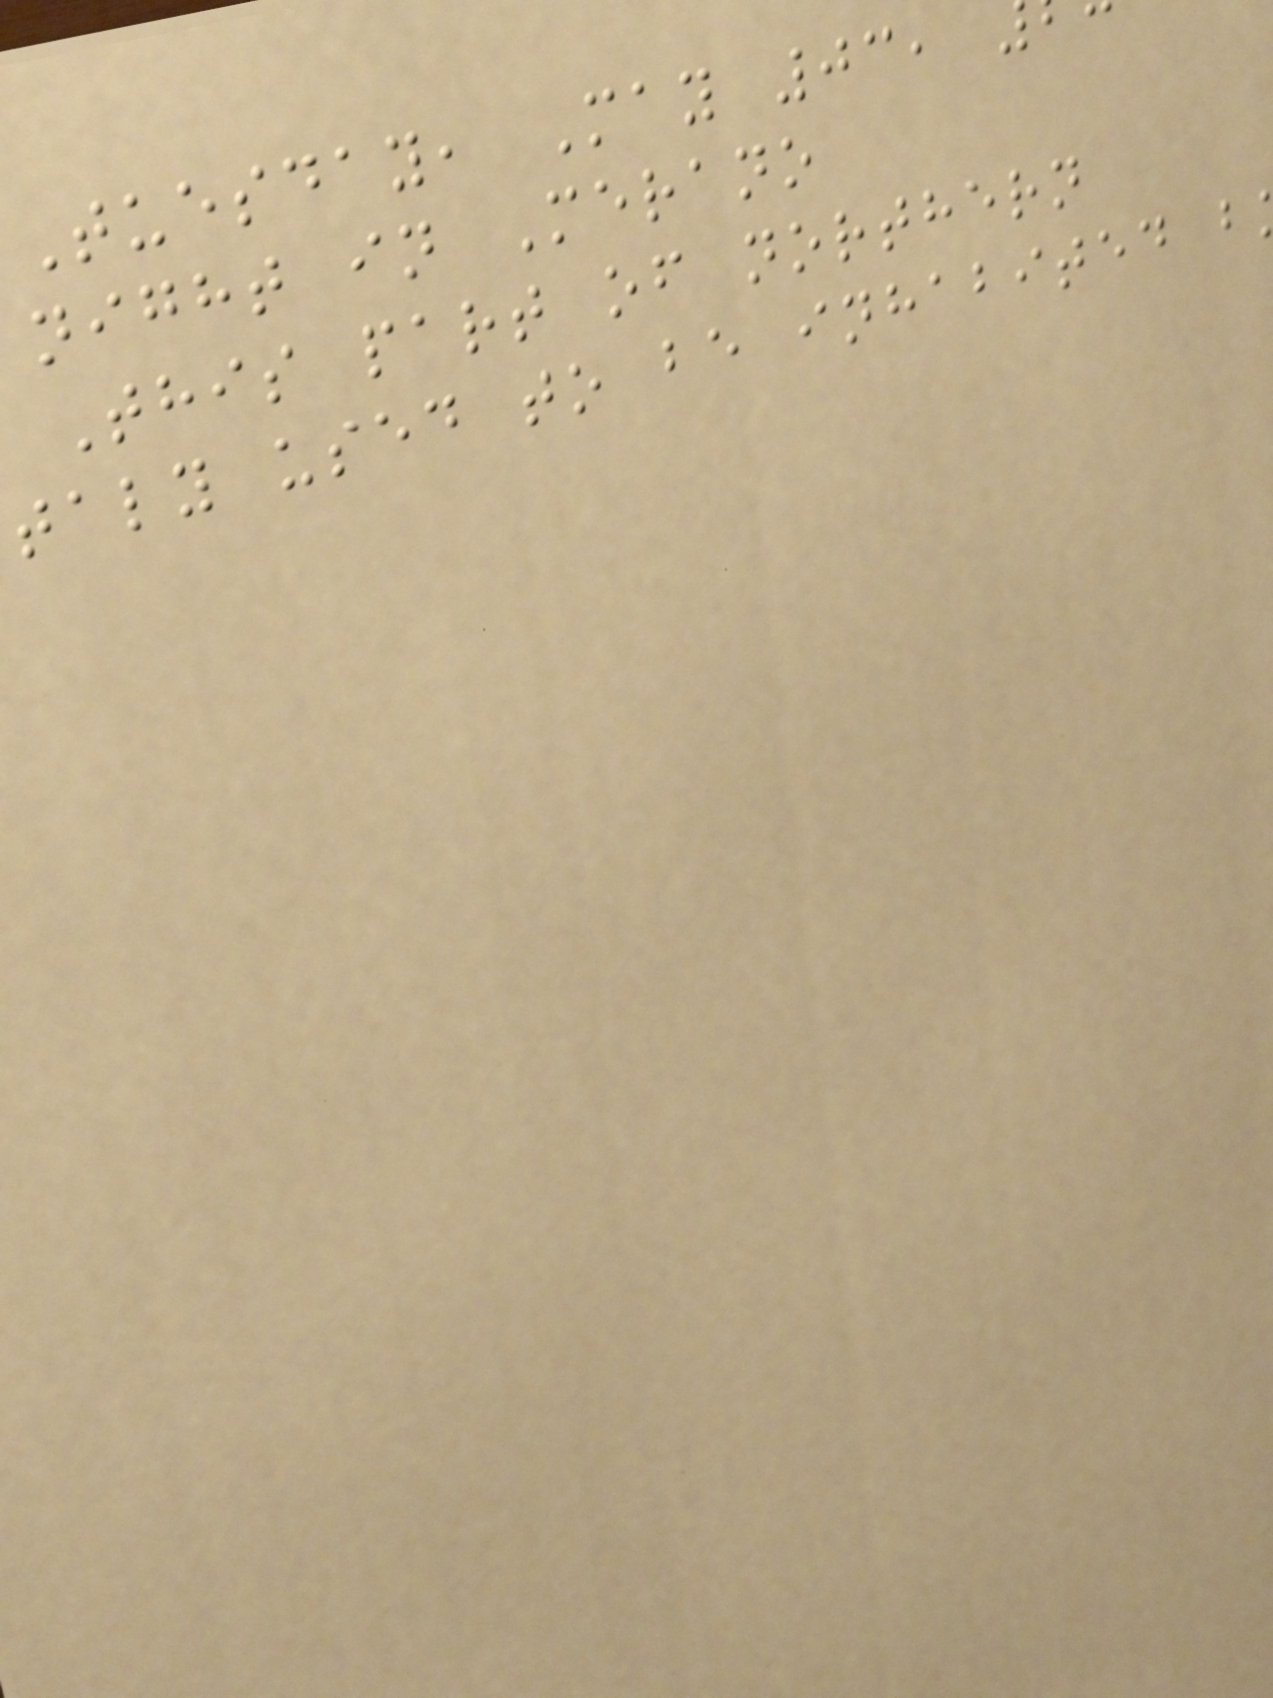Tuesday, May 03,
night in Merano
This part of northern
taly used to be inhabited b
